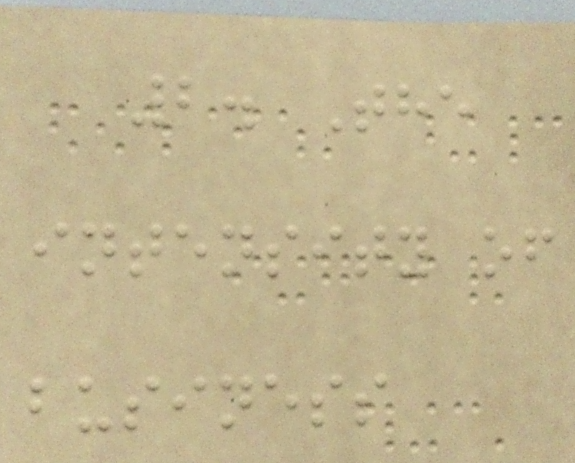2. The
intensity of
business
